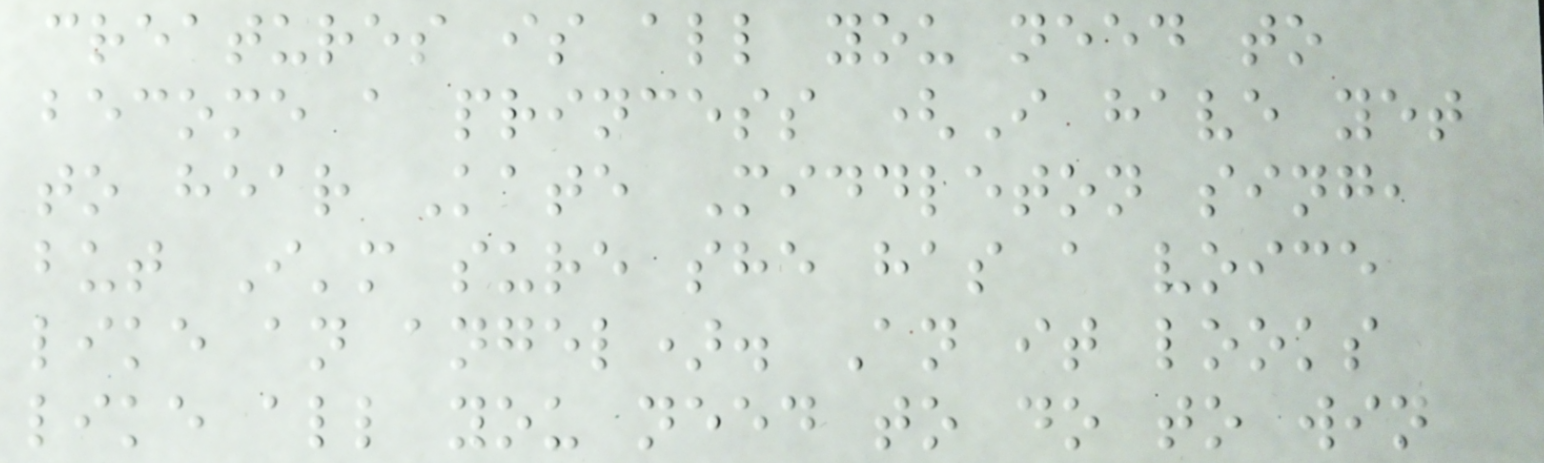creatures is all you need to
become a princess (I have yet
to hear Kate Middleton sing,
but I'm sure she has a voice
like an angel). An it looks
like all you need to do to win
